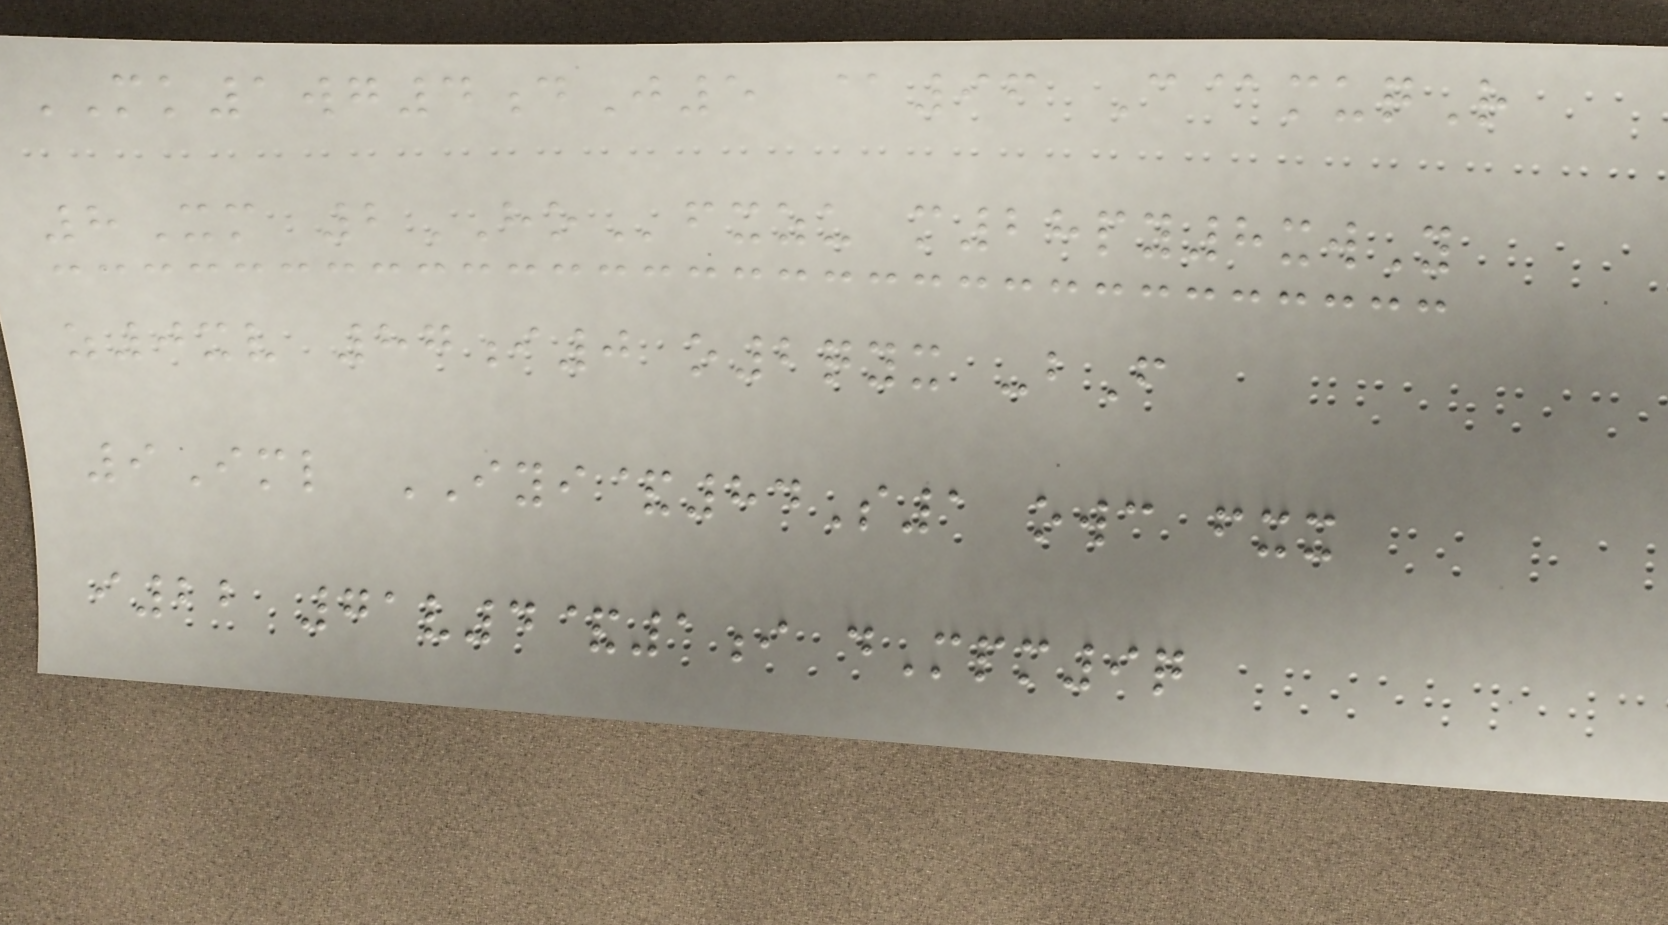MK1wg4dJ5 @96 C@muqR
8Xm 2HOfxzu m28py8xwY
z0xv 87i0 o2qyx -bF
9Iml IYI&84S1 owc fxx
i22 71v4&1i dMpm9q
